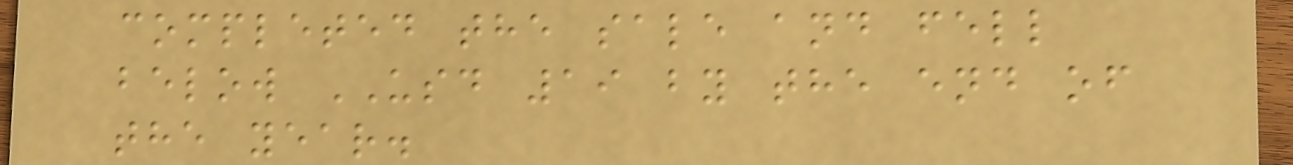completed the sale and fell
below USD 19 by the end of
the year.
